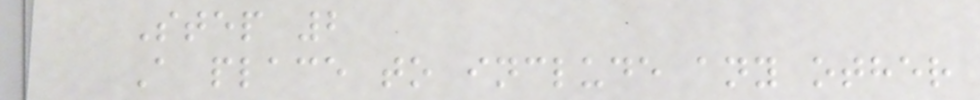Step 2
A place to include any other
